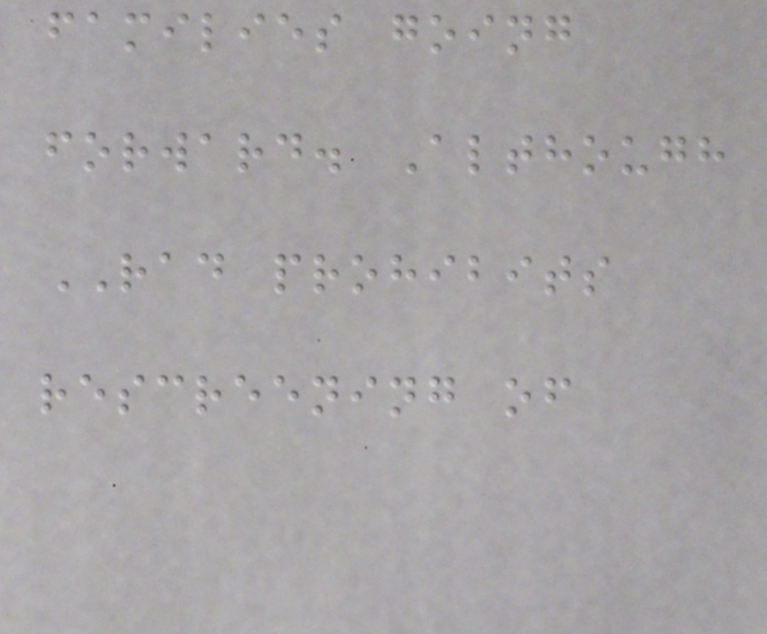families going
forward. Although
RAD prohibits
rescreening of
